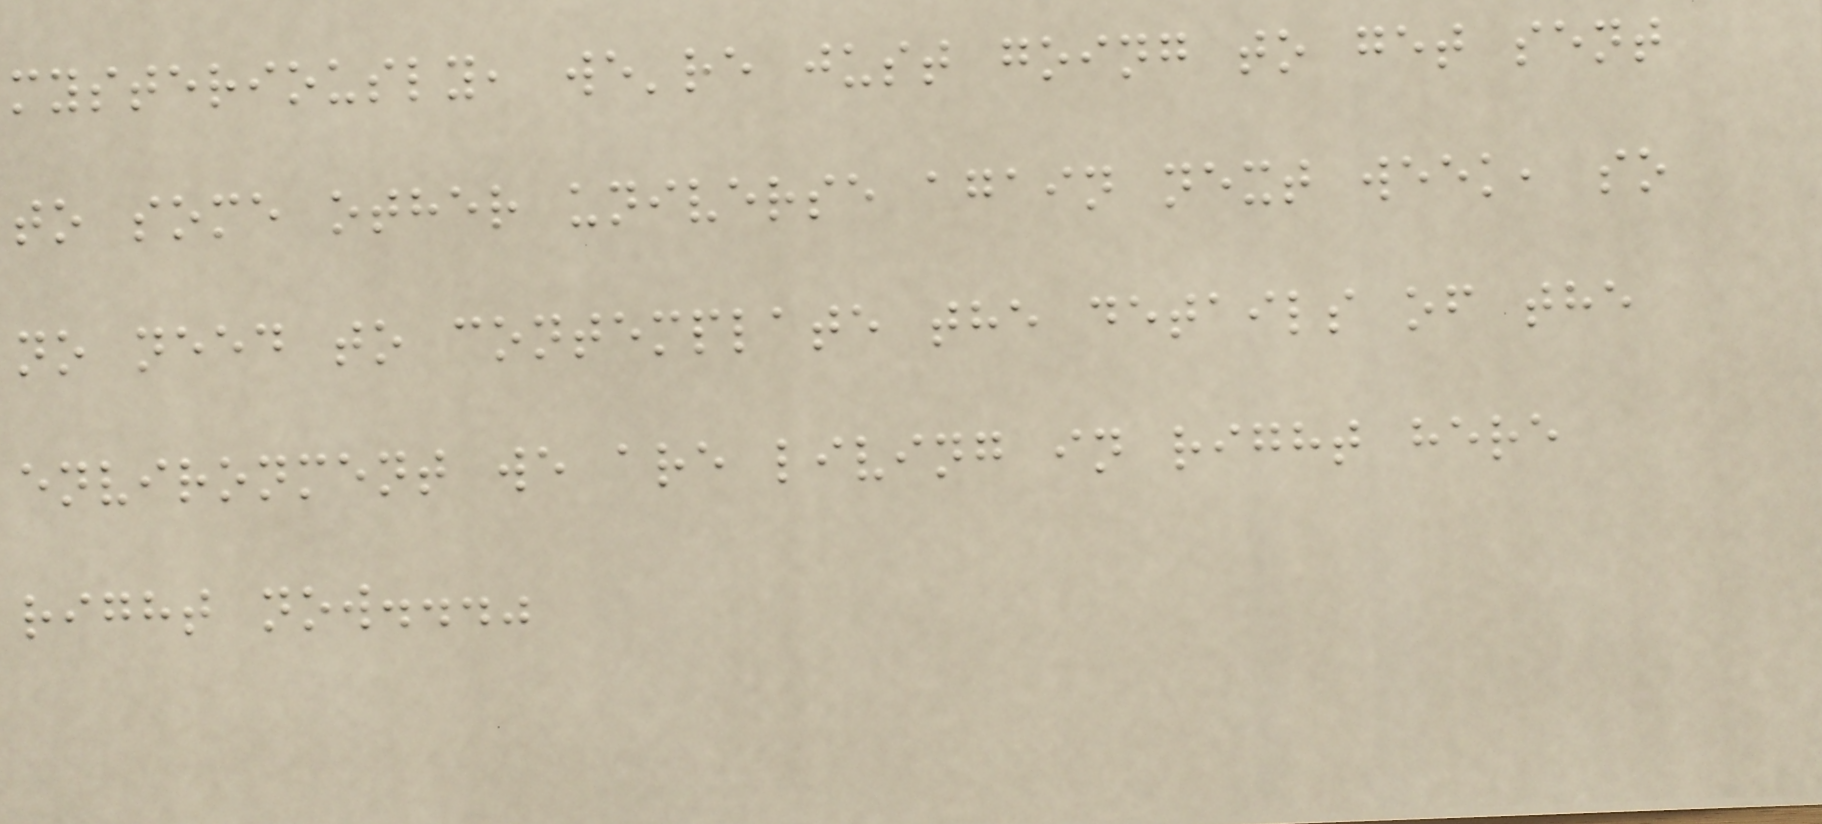mysteriously, we're just going to get sent
to some other universe again next week, so
no need to contemplate the details of the
environment we are living in right here
right now..."
